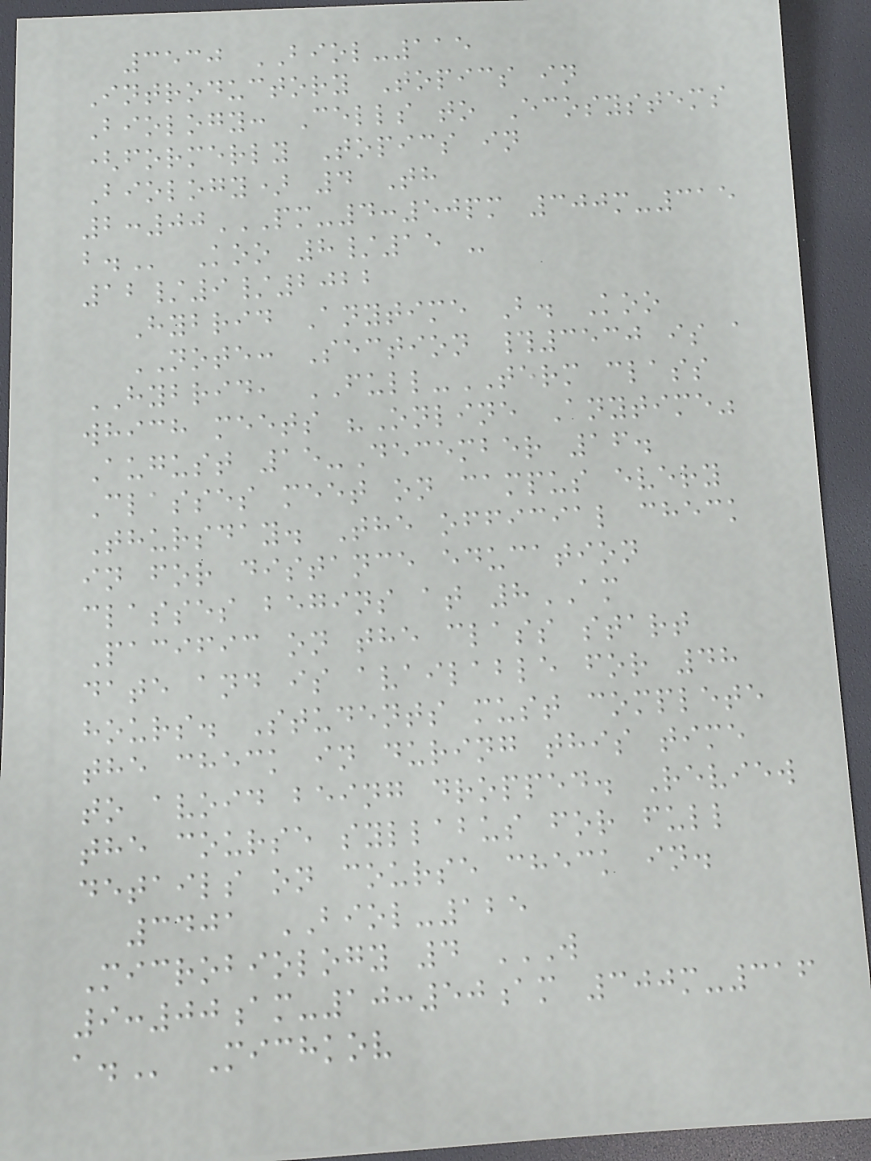3530 BIOL-115
Introductory Topics in
Biology: Cells to Ecosystems
(formerly Topics in
Biology) 4 Th
2:00PM-4:50PM 300M-315
B. Koo 8/15 -
12/9/2022
Hybrid Anytime B. Koo
NOTE: Section #3530 is a
HYBRID, FULL-TERM class
which meets "Online Anytime"
August 15-December 16.
Classes meet on campus every
Thursday. The official check
in for distance education
classes begins at 8AM
Pacific on the class start
date and is available for 48
hours. Students must complete
the check in during this time
to avoid being dropped. Review
the course syllabus for full
details on course check in.
3401 BIOL-125
Microbiology 4 W
9:00AM-10:50AM 300M-316
A. Michkov
